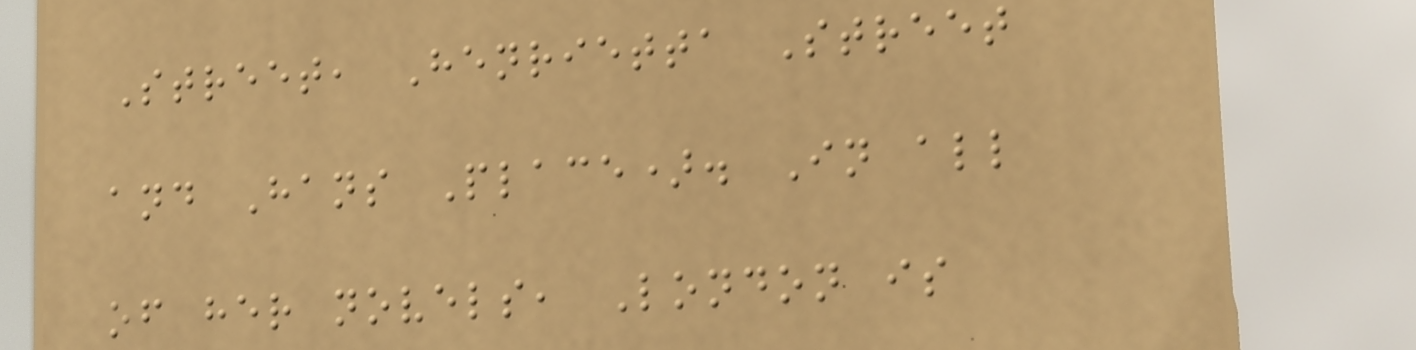Street, Henrietta Street
and Hans Place). In all
of her novels, London is
